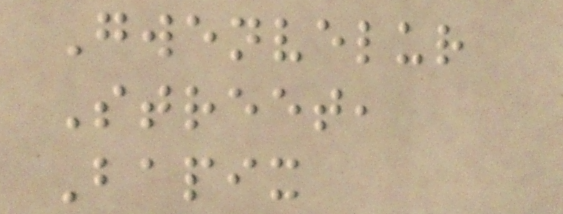Gwenvelur
Street,
Bapix
